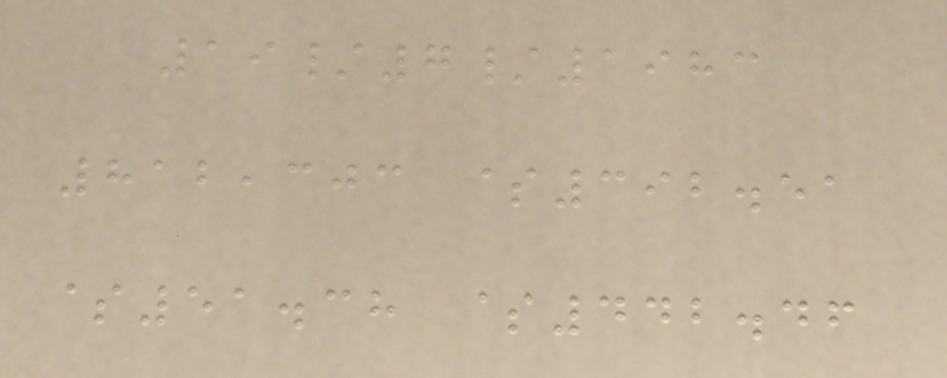19/7/1983
812,303 $392.51
$51.38 $442.46
